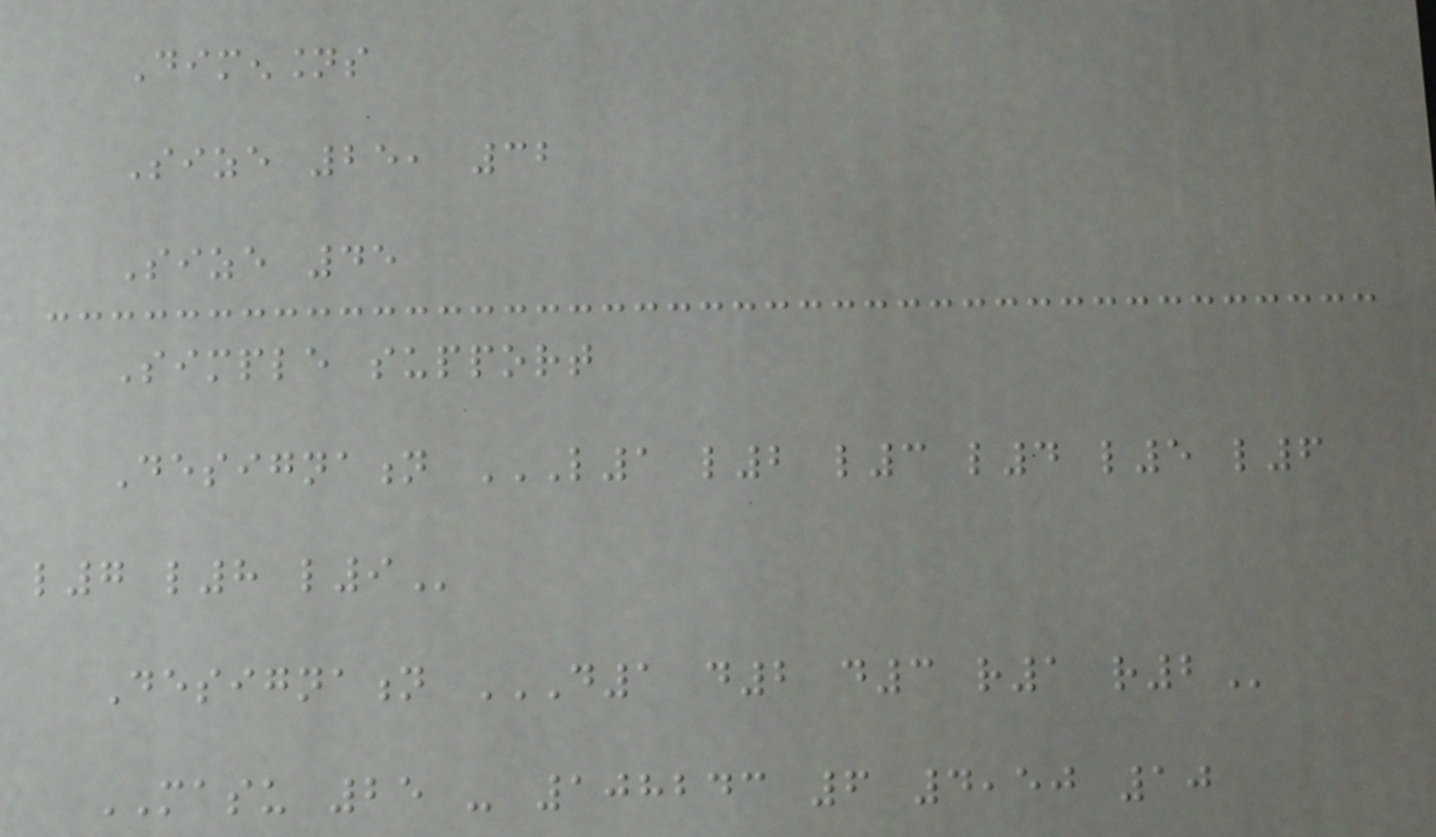Dimensions
Size 25, 32
Size 45
Simple support
Designation L1 L2 L3 L4 L5 L6
L7 L8 L9
Designation D1 D2 D3 R1 R2
MASU 25 - 108243 6 4,50 10
